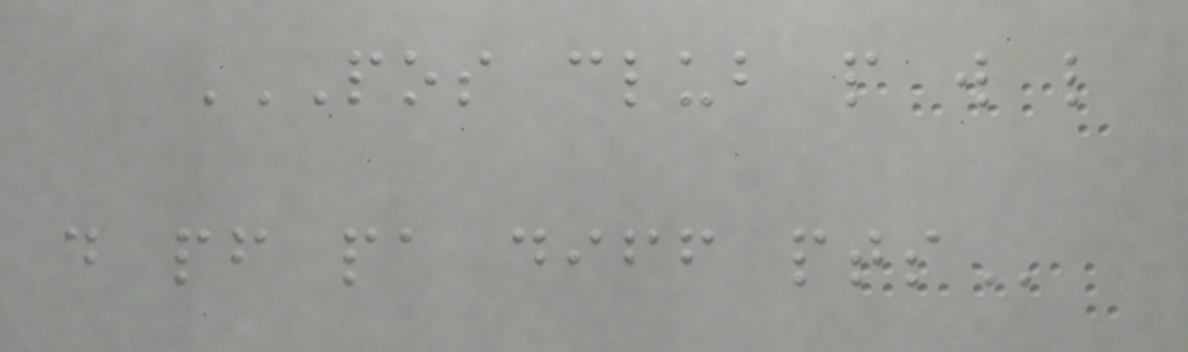POS CLUB P W L
D PF PA DIFF PTS
